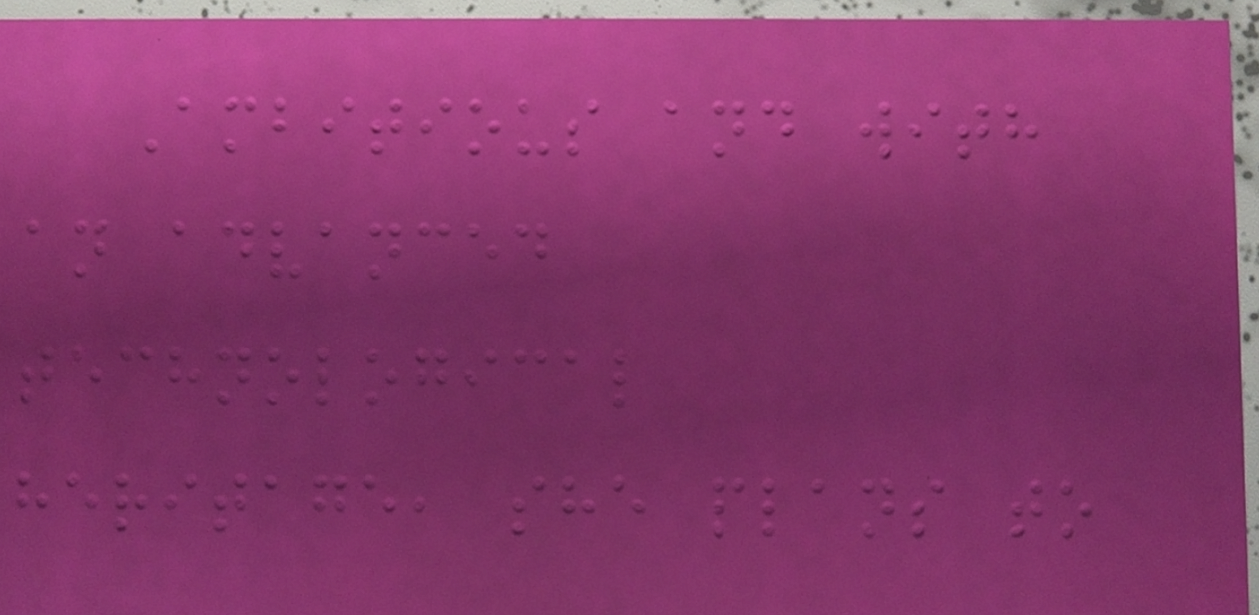Ambitious and with
an advanced
technological
heritage, she plans to
